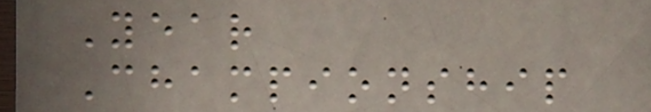Year
Championship
